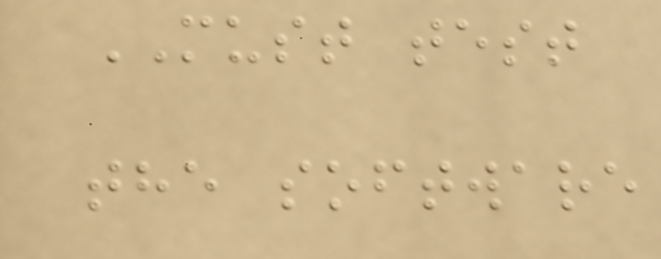MUST test
the software
